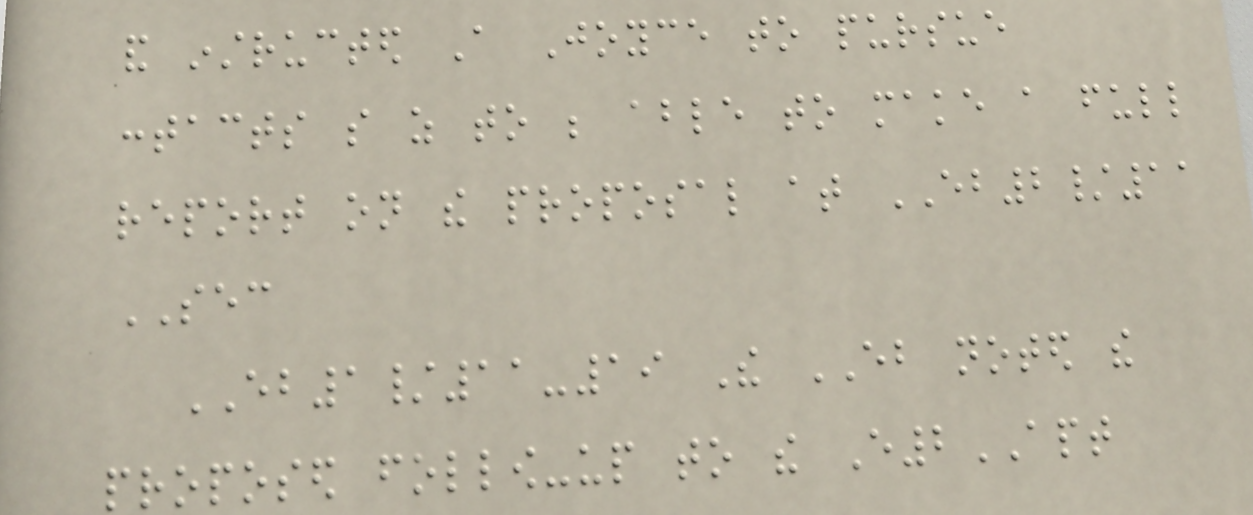and instructed A Joyce to pursue
contacts so as to be able to make a full
report on the proposal at EB2/11
SEC
EB1/11-19 The EB noted the
proposed follow-up to the E2APT
